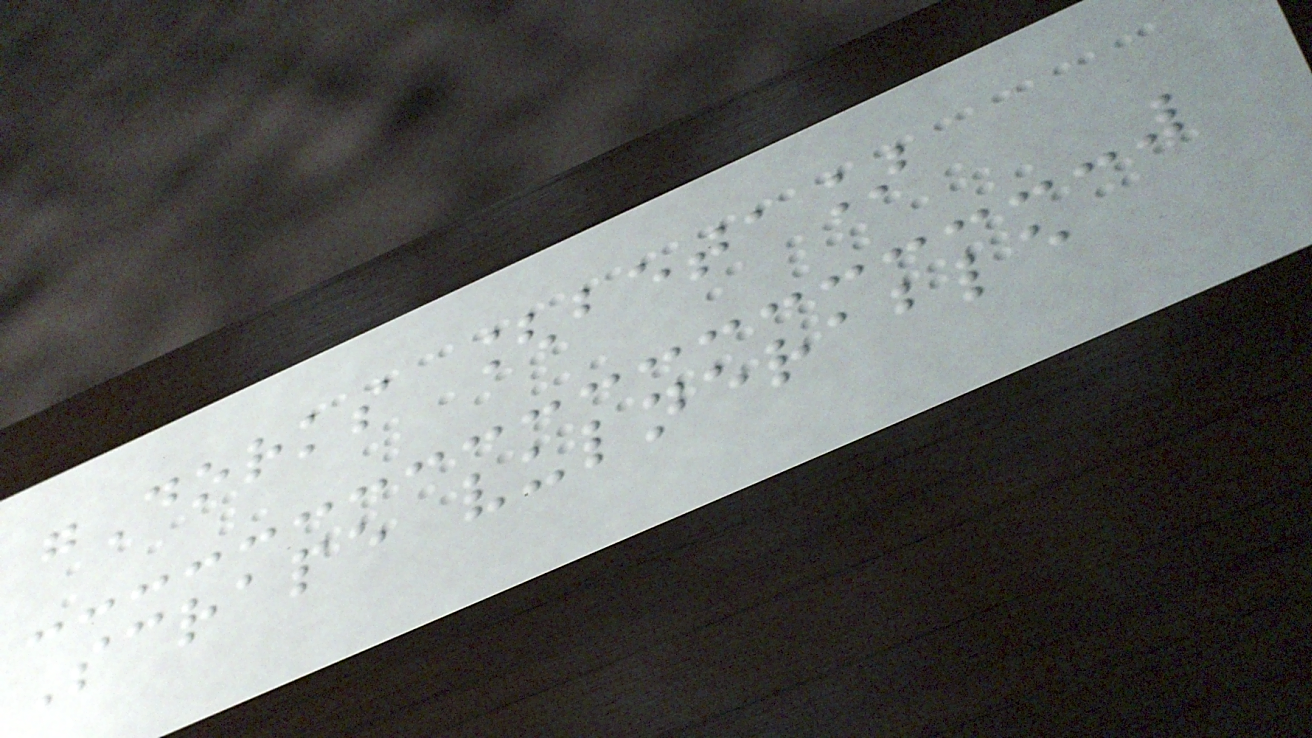gDorks [beta]
Scrape vulnerable
